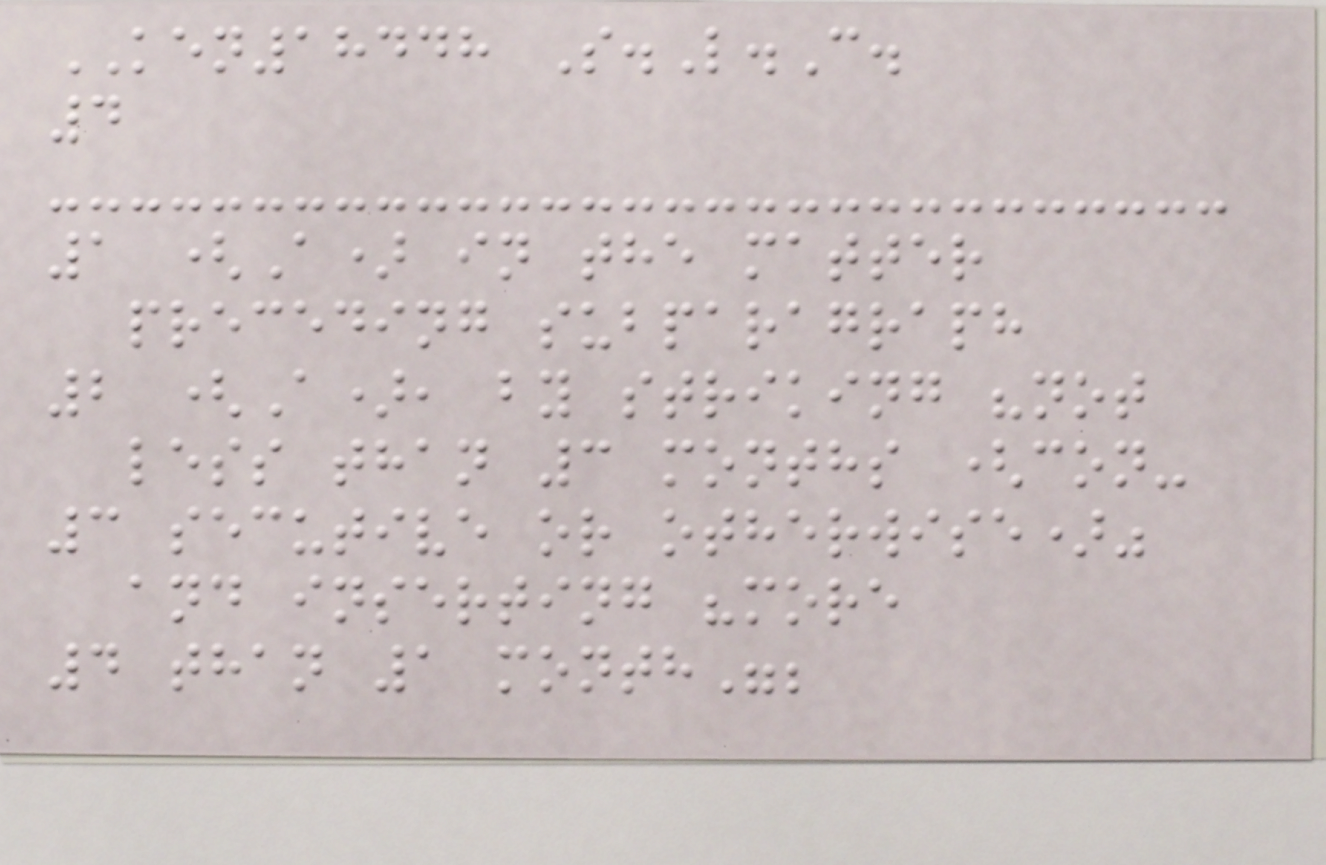KEN18448 S.L.C.
4
1 (A) in the matter
preceding subparagraph
2 (A), by striking "not
less than 3 months (con-
3 secutive or otherwise)"
and inserting "more
4 than 1 month";
